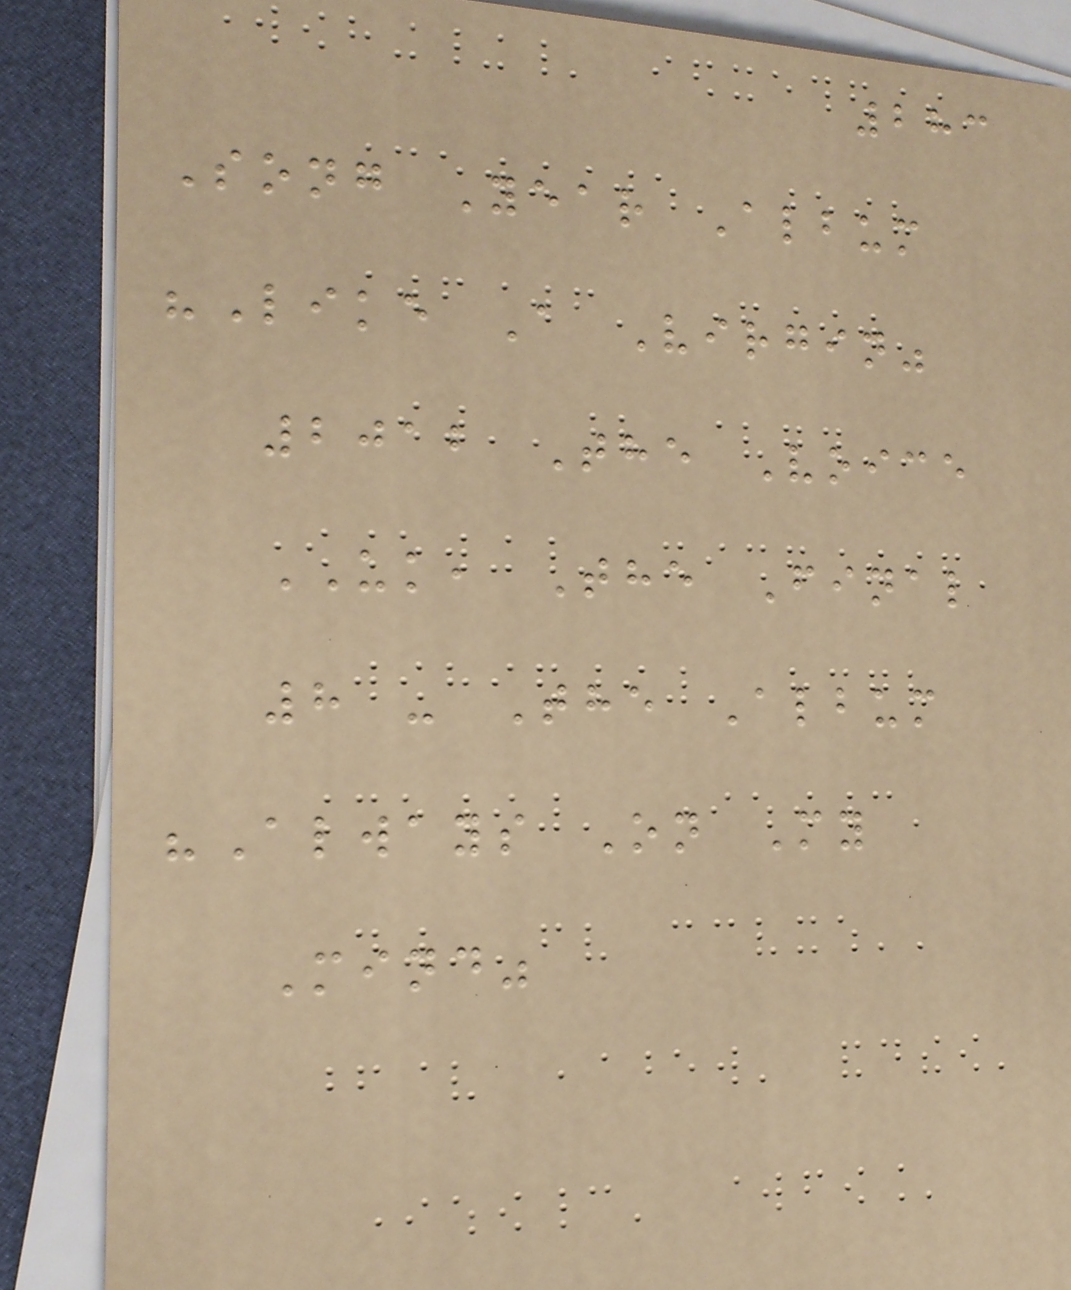283
Song Year Album
"Like A Virgin"
2012 The Voice
UK, The Final
8 - The Album
"Always On My
Mind"
